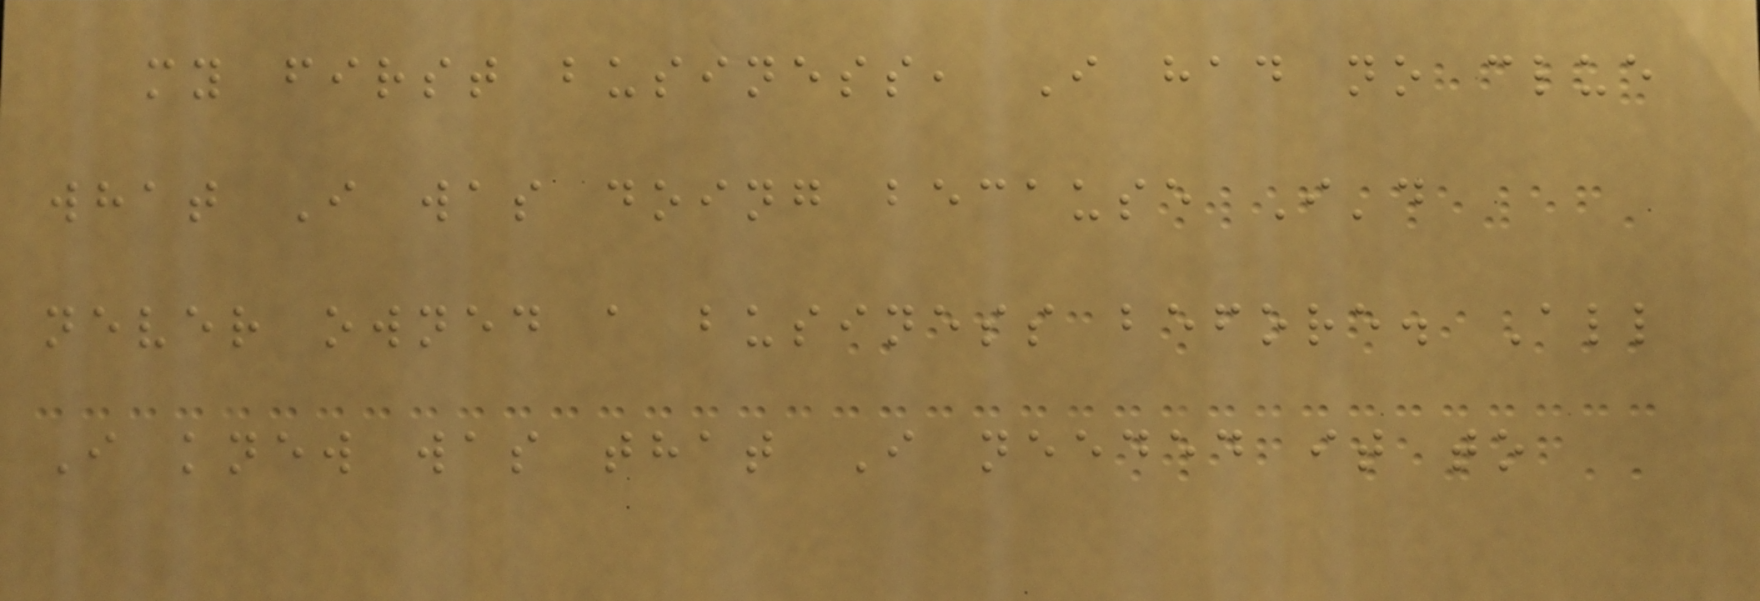my first business, I had no clue
what I was doing because I'd
never owned a business before. All
I knew was that I needed it to
